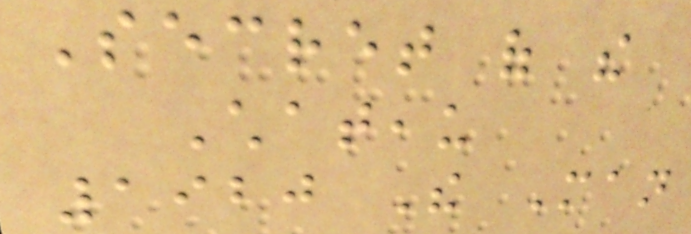Secret of the
Chateau
1920 The Man
